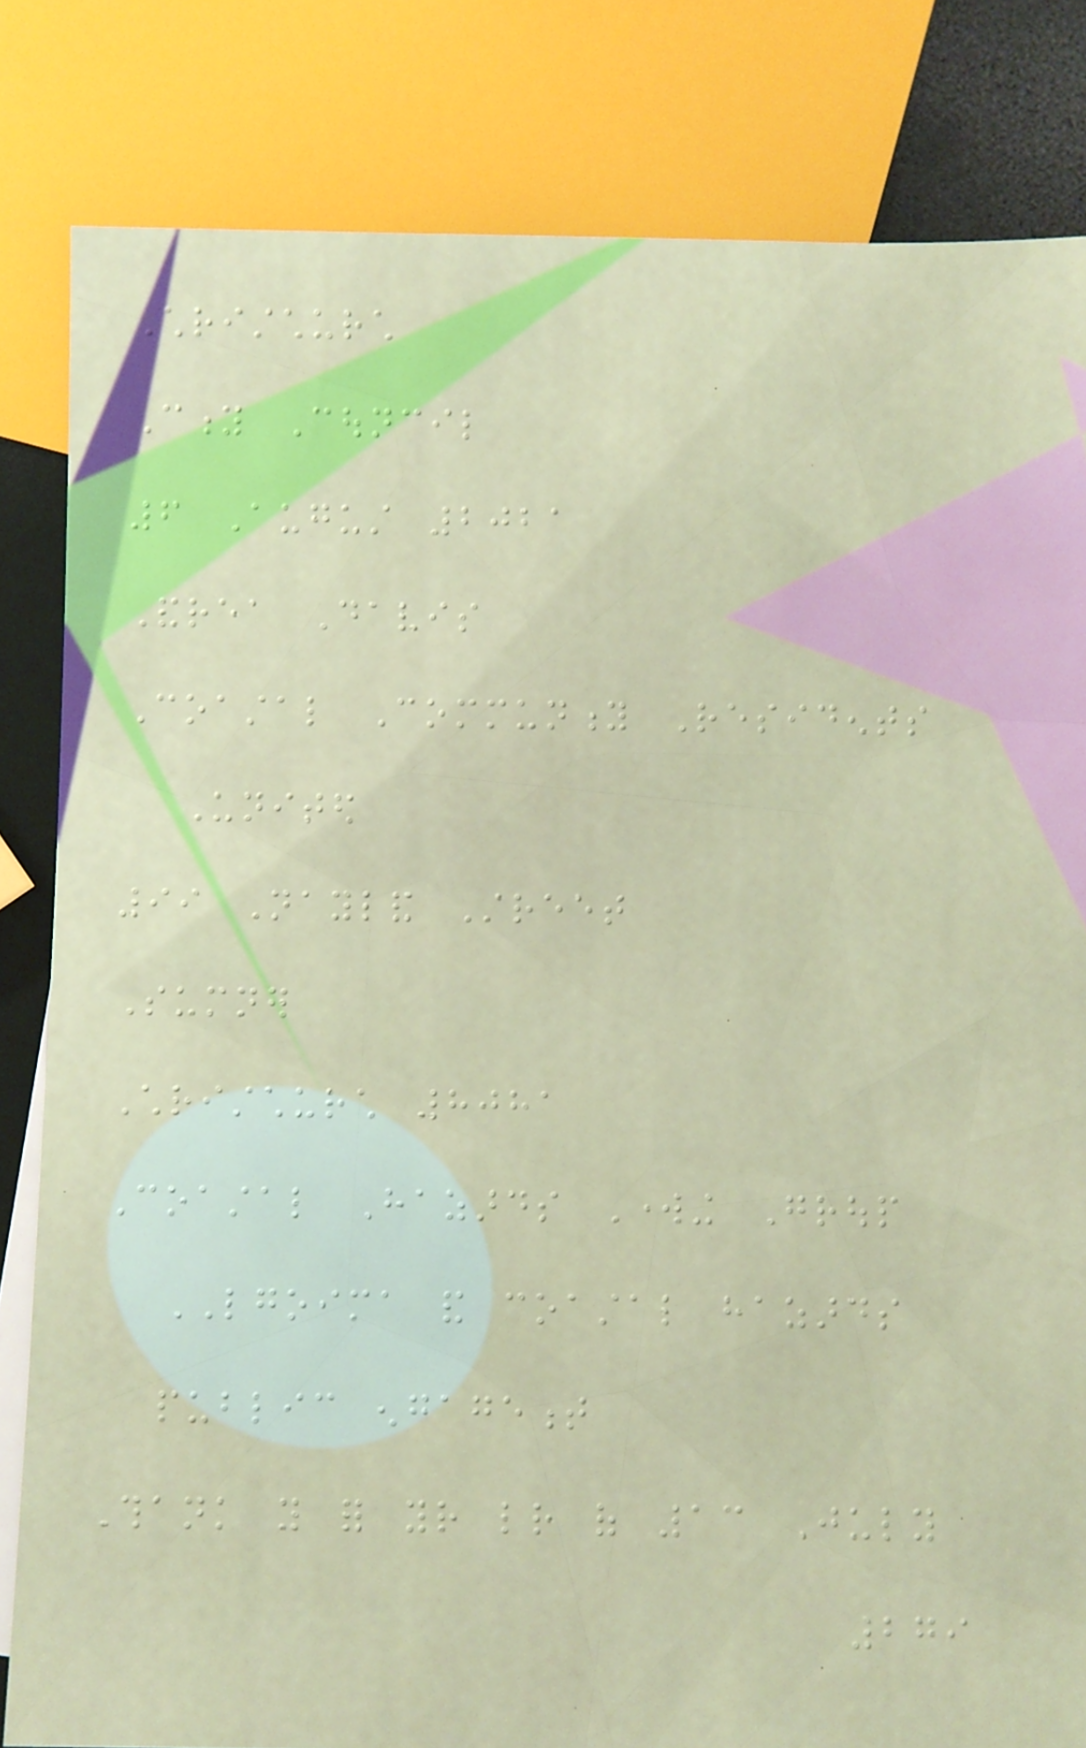Christchurch
City Council
6 August 2021
Andrea Davis
Coastal Community Residents
United
99 Nayland Street
Sumner
Christchurch 8081
Coastal Hazards Working Group
LGOIMA and coastal hazards
public engagement
Thank you for your letter of 13 July
279
